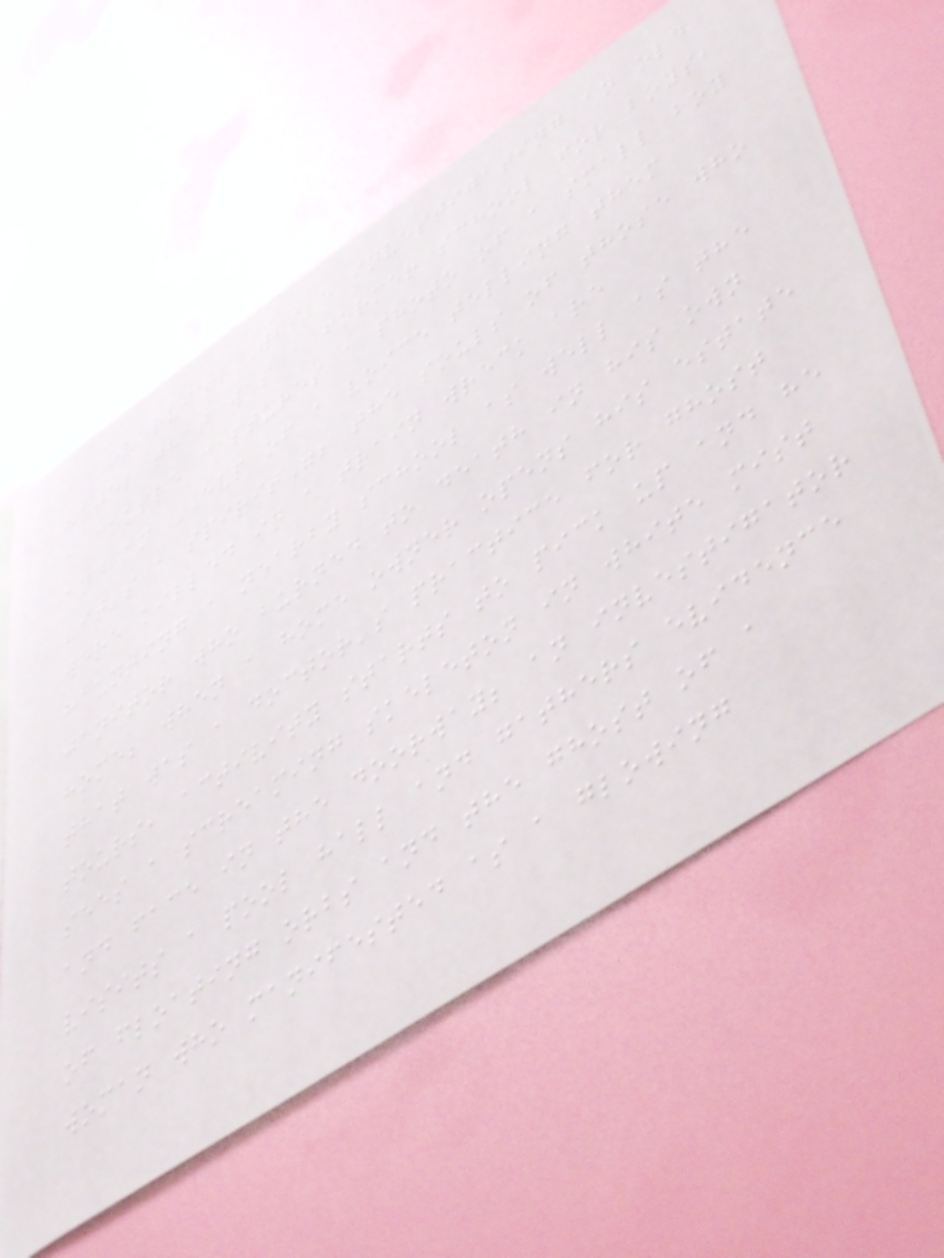Overview While investigating an old
hotel that was a former school for boys,
a couple captures a photo of a small boy
and an EVP of a voice telling them
"it's a spirit"; the souls of those who
were killed in a train wreck are
haunting a nearby school as well as the
janitor who burned to death in his own
home; when a home owner opens his estate
that was a doctor's practice for ghost
tours, activity starts to pick up and he
sees a screaming skeleton in white mist
and face in the doorway; an investigator
visits a pool hall and gathers evidence
of floating orbs and the ghost of a
woman who manifested as a glowing
